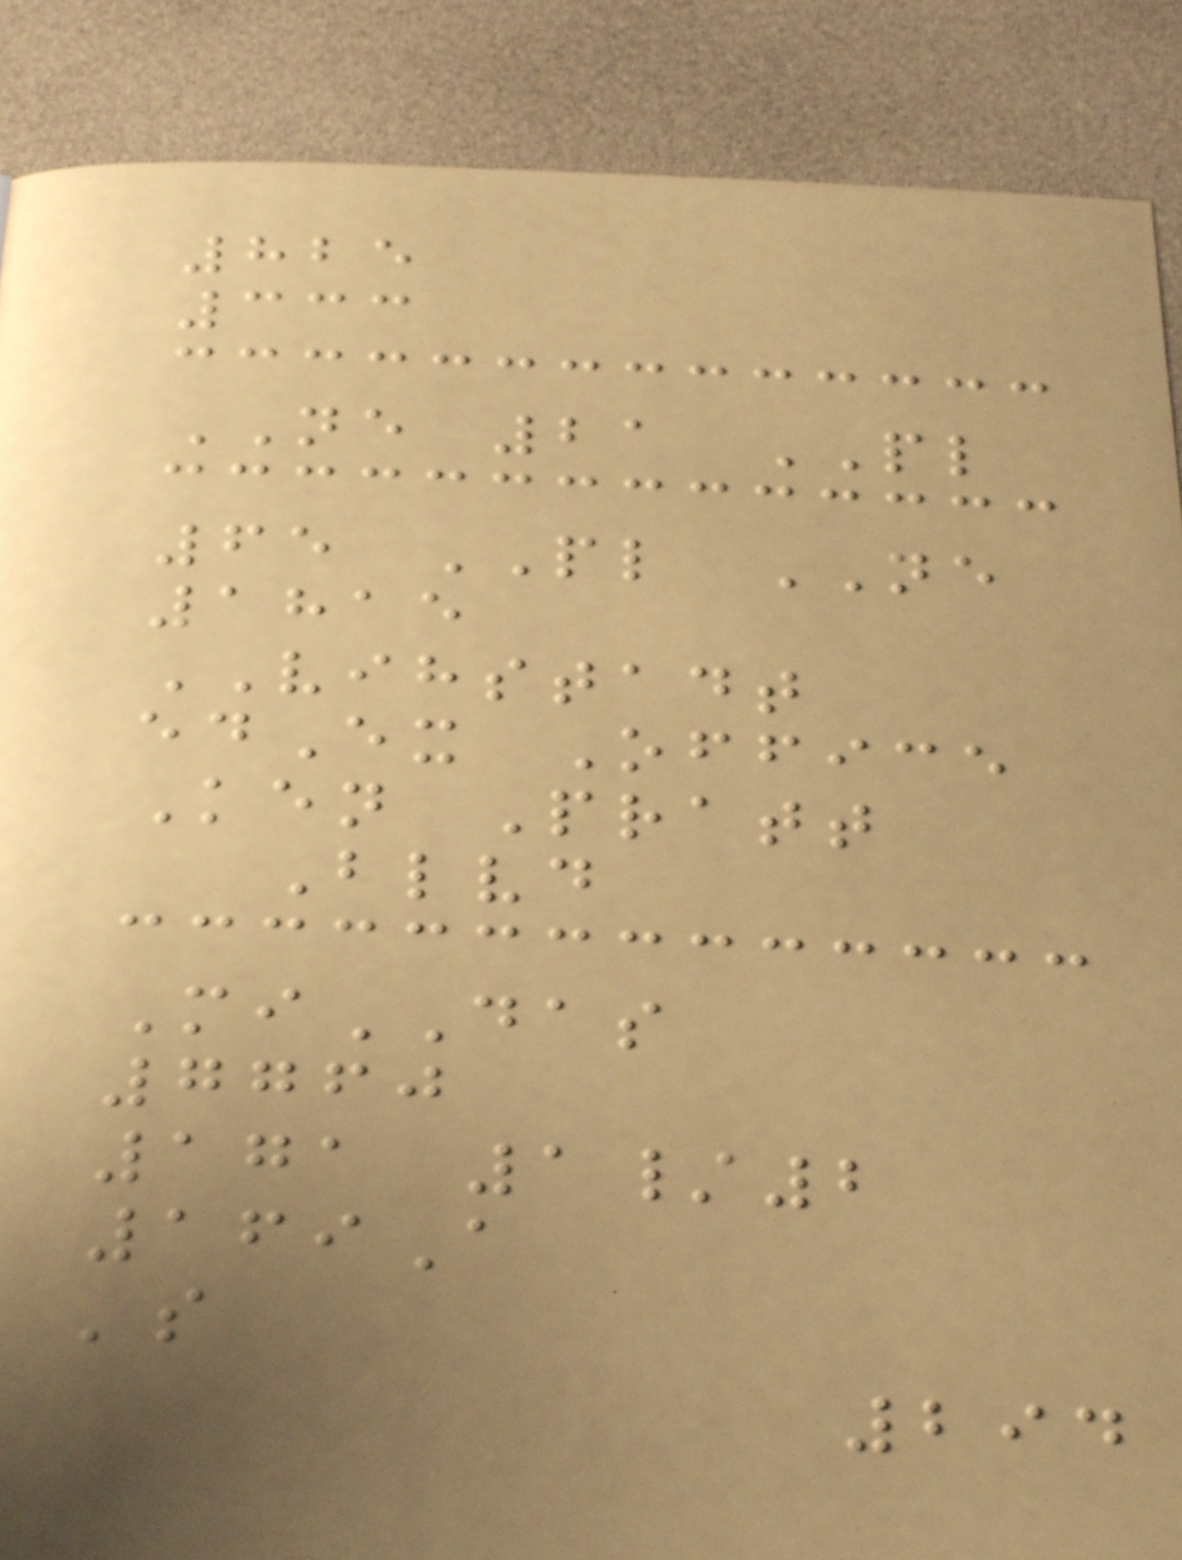825
333
NE 21 PL
65 PL NE
1815
VIHSTADT
edEx Office
Ken Pratt
Blvd
MiDAS
7760
171 1/2
169A
's
294
